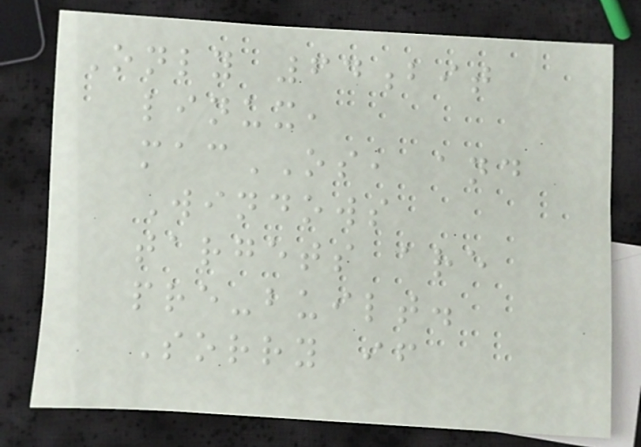Only 64bit
linux,
macOS, and
Windows
targets are
pre-built.
Sorry if
